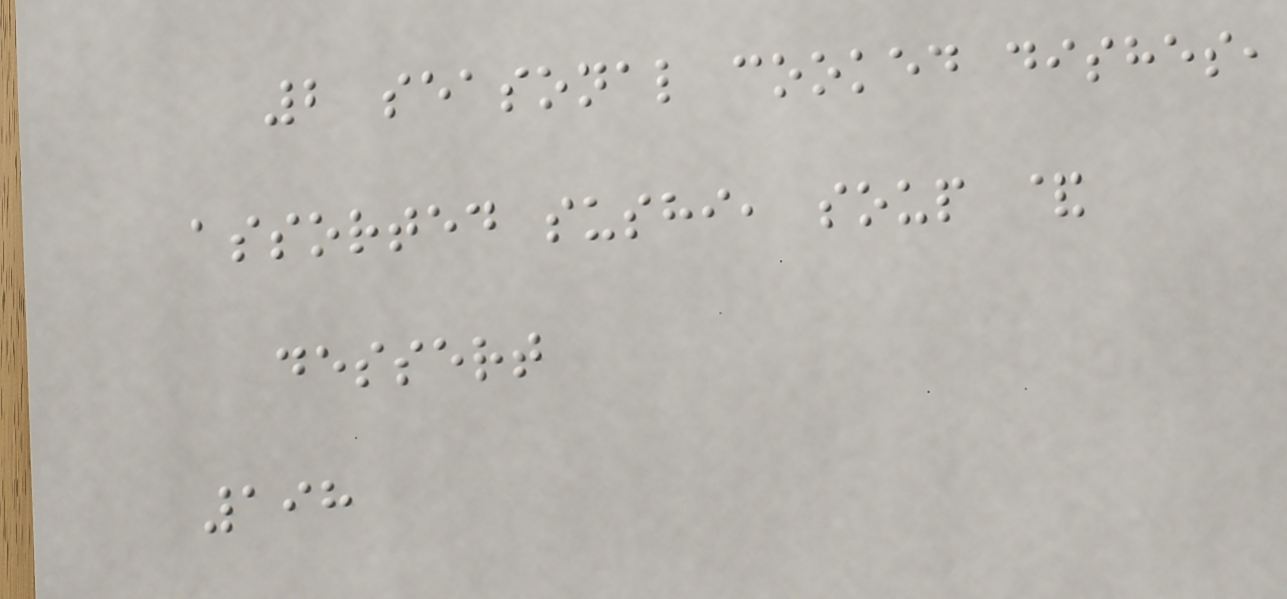2 seasonal cooked dishes,
assorted sushi, soup &
dessert
198
